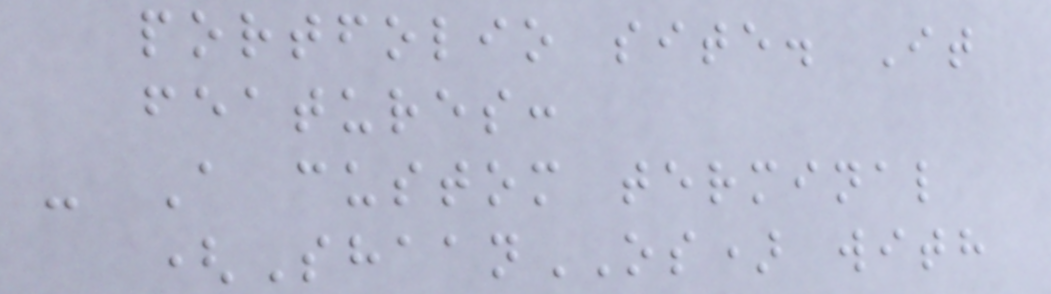portfolio site. It
features:
- A custom terminal
(ShaanOS) with
